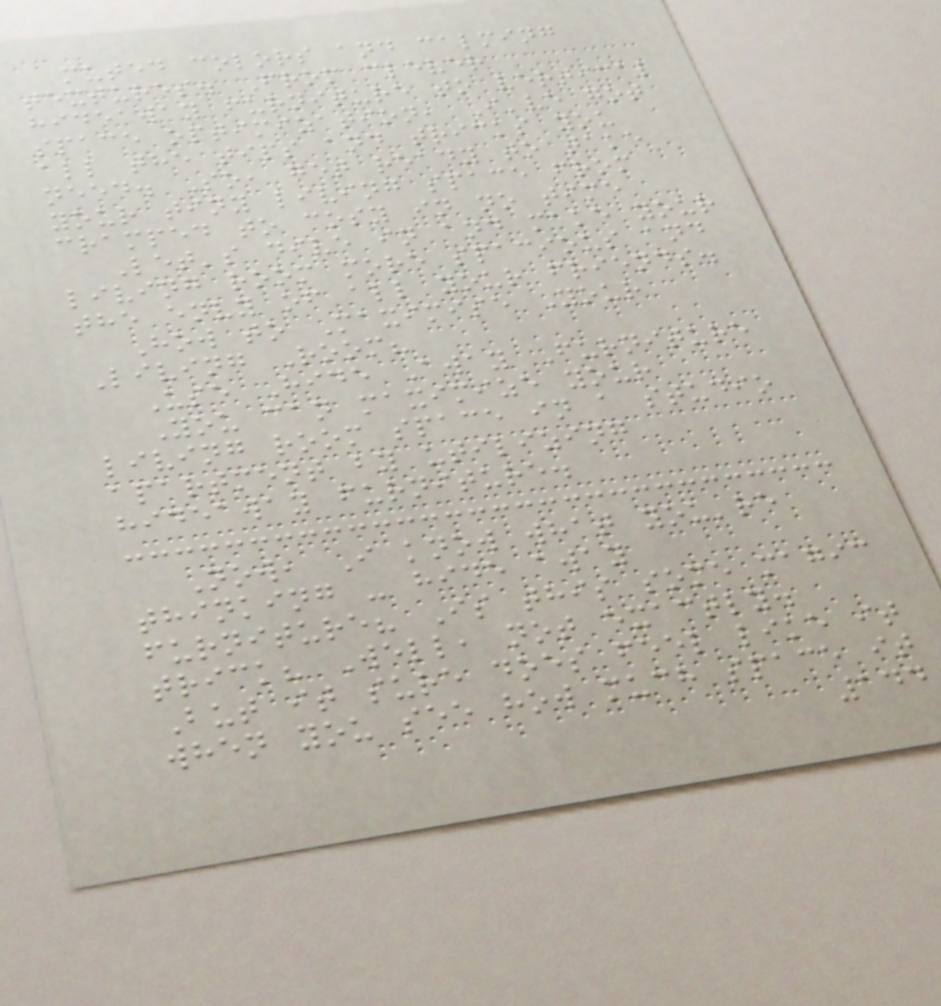muted colors and calming
textures. From clever
hideaway furniture to vertical
space optimization, I've got
all the tips and tricks you
need. So, get ready to take
your tiny living space from
cramped to cosy in no time
Let's dive in and make your
living room more spacious and
the envy of all your friends.
How to Maximise Your
Living Room?
Use Hide Away Furniture
You can maximize your
living room space in a studio
apartment by utilizing
hideaway furniture.
Now, I know what you're
thinking - hide away
furniture? Is this some magic
trick? Well, not exactly.
But it sure does feel like it
when you see how much space it
144
